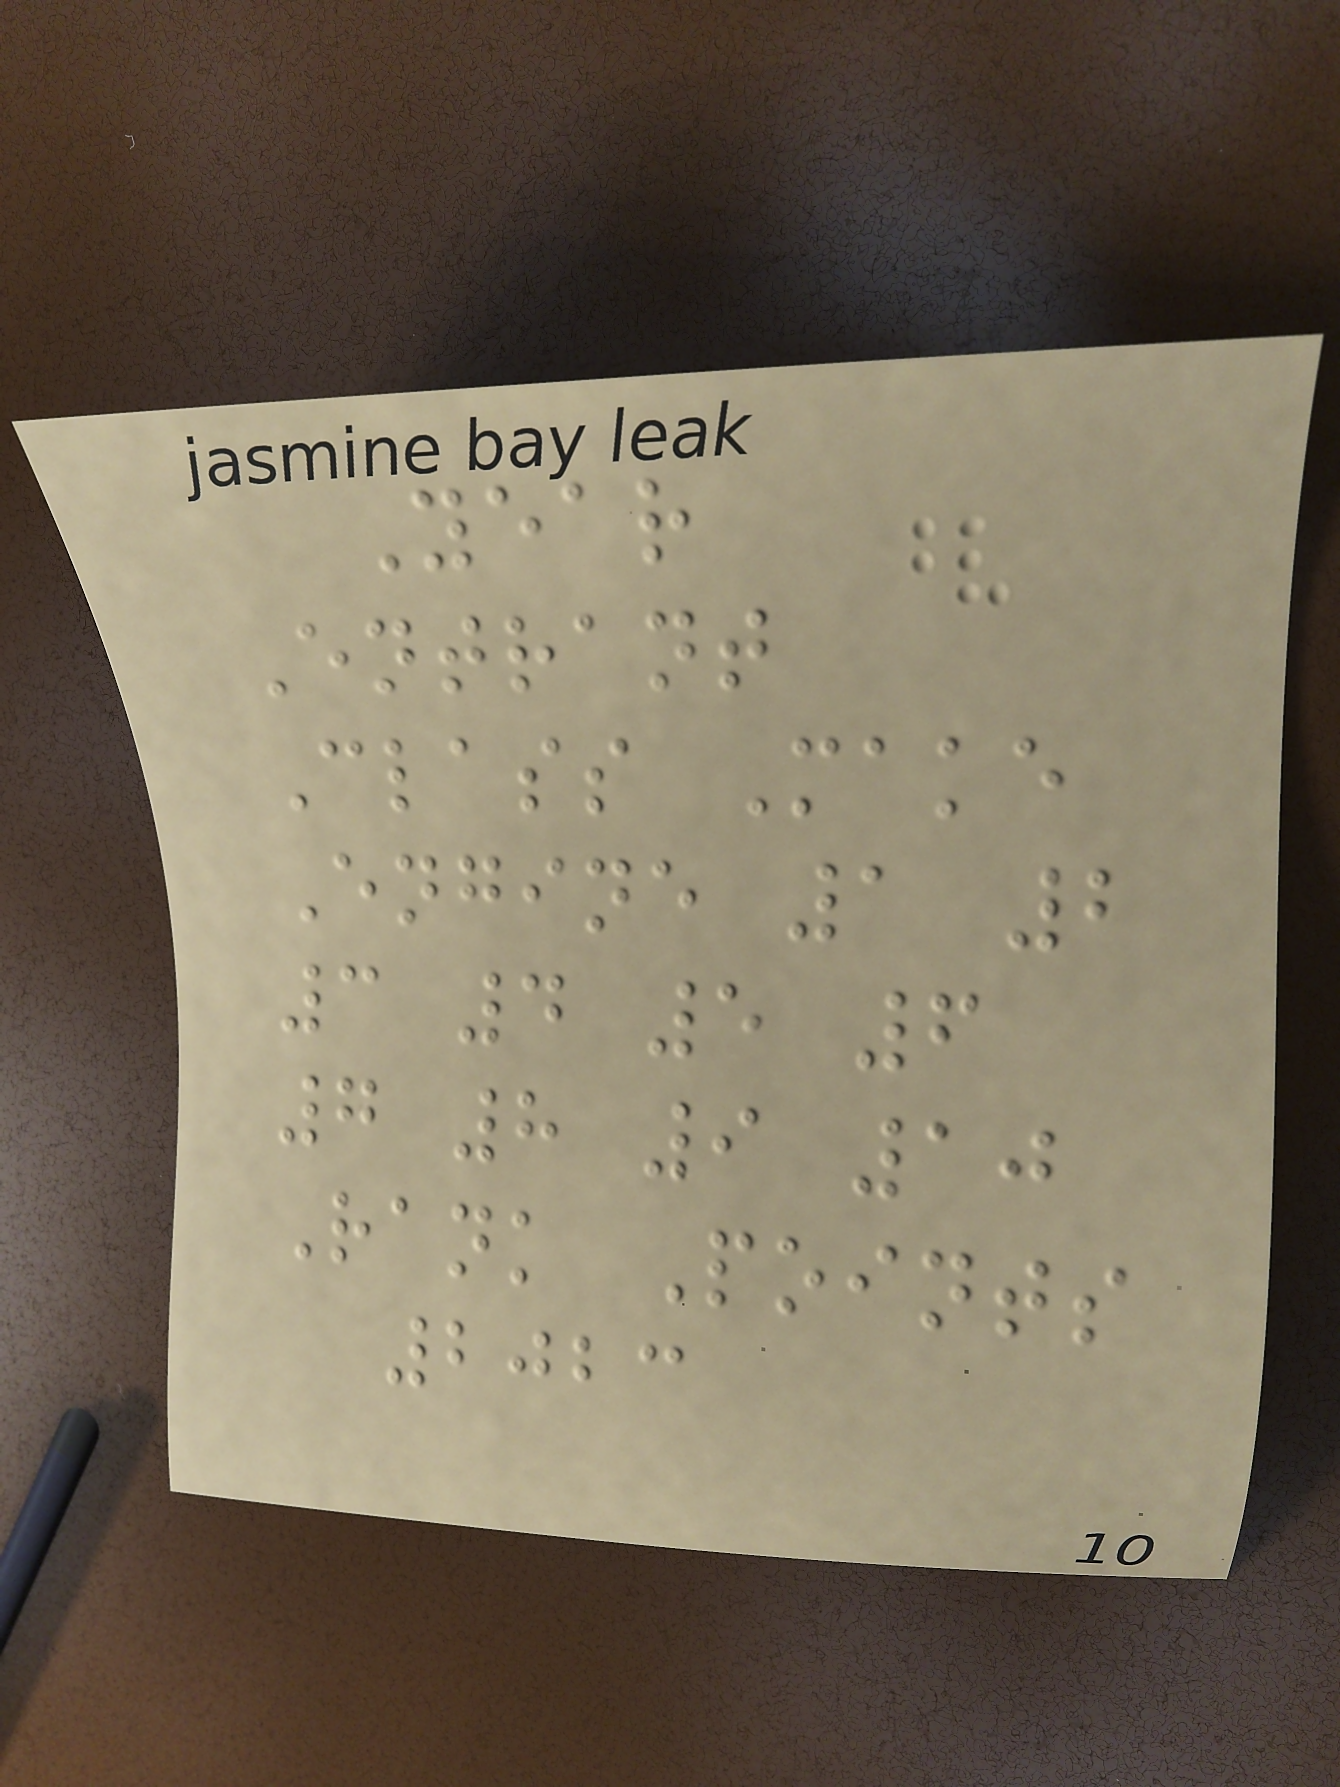Year
Entrant
Class Make
Engine 1 2
3 4 5 6
7 8 9 10
Rank Points
2023
